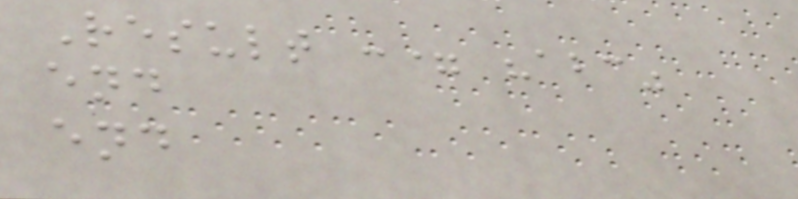Result := "abc"
end
end
